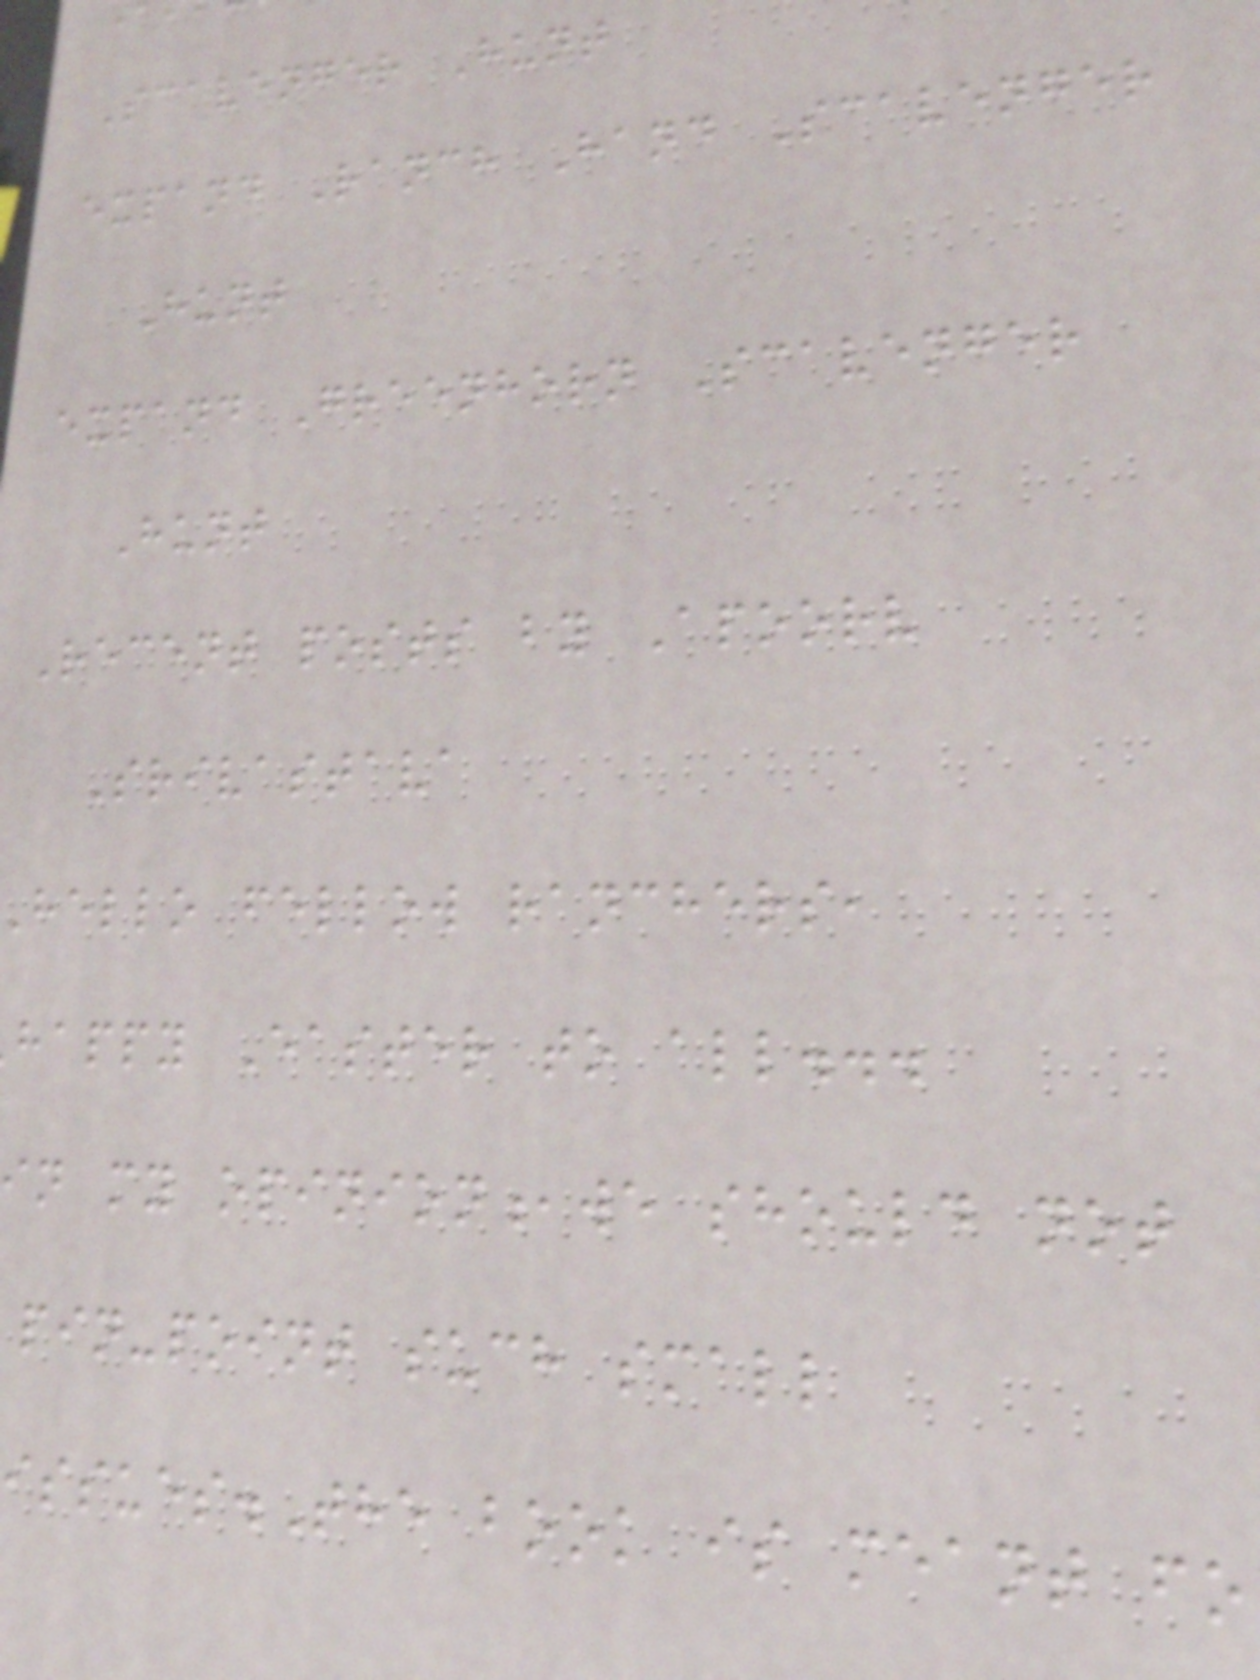Scavenger Hunt
expand Ranch Hand Scavenger
Hunt
expand Greenhorn Scavenger
Hunt
Recent posts by Apoorv
Srivastava
hello fellow ranchers,
happy Easter to all...
n my opinion,we should not
pin-point such small
issues.The book is meant fo
